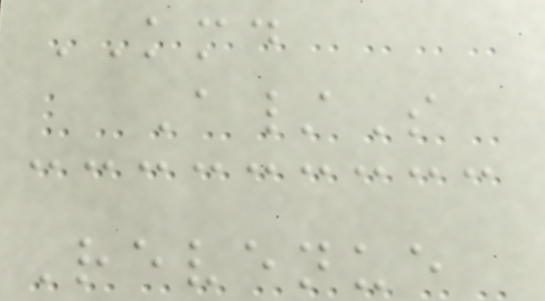KMD
A/S
Revenue
